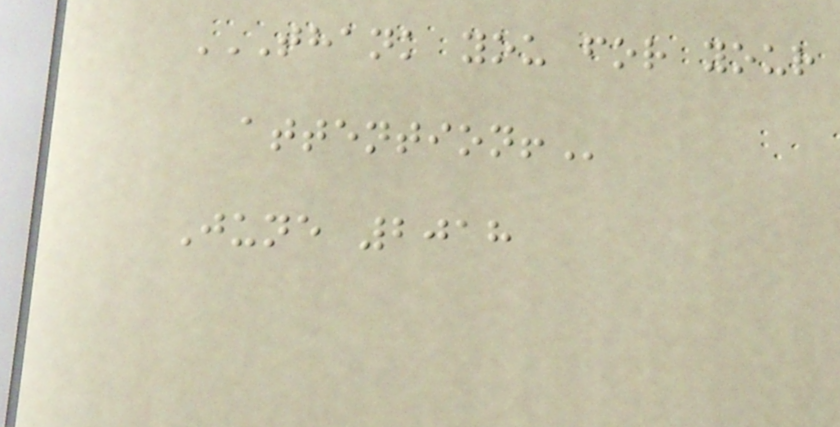THANK YOU FOR YOUR
ATTENTION!
June 2018
